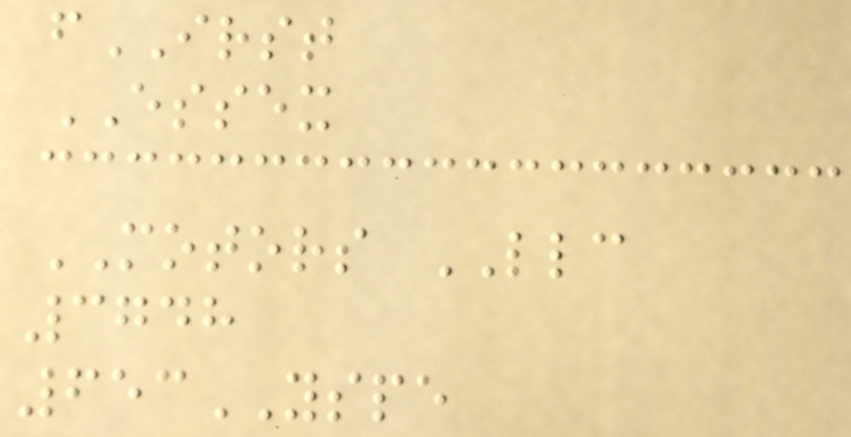fIRST
ESSEX
MOTORS LLC
3748
653YSPE
